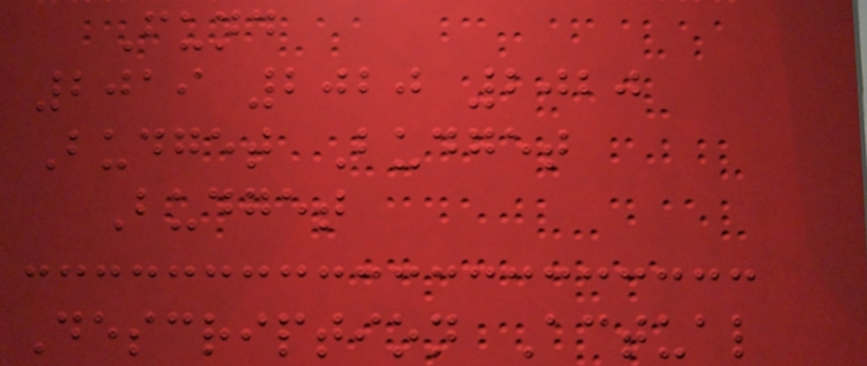Fund
2019 2020 2020
Budget Budget
Budget
Description Actual
